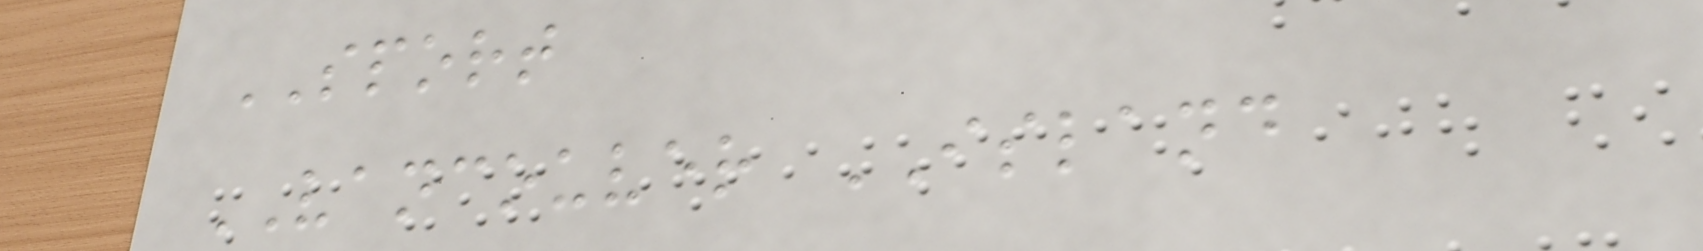SPORT
VANCOUVER ISLAND
